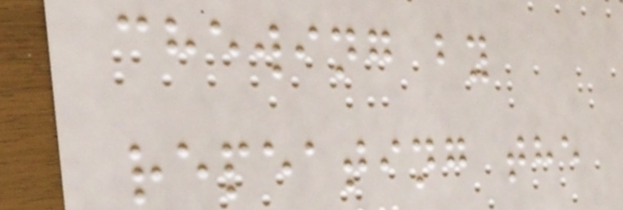chewing by
repeating the
